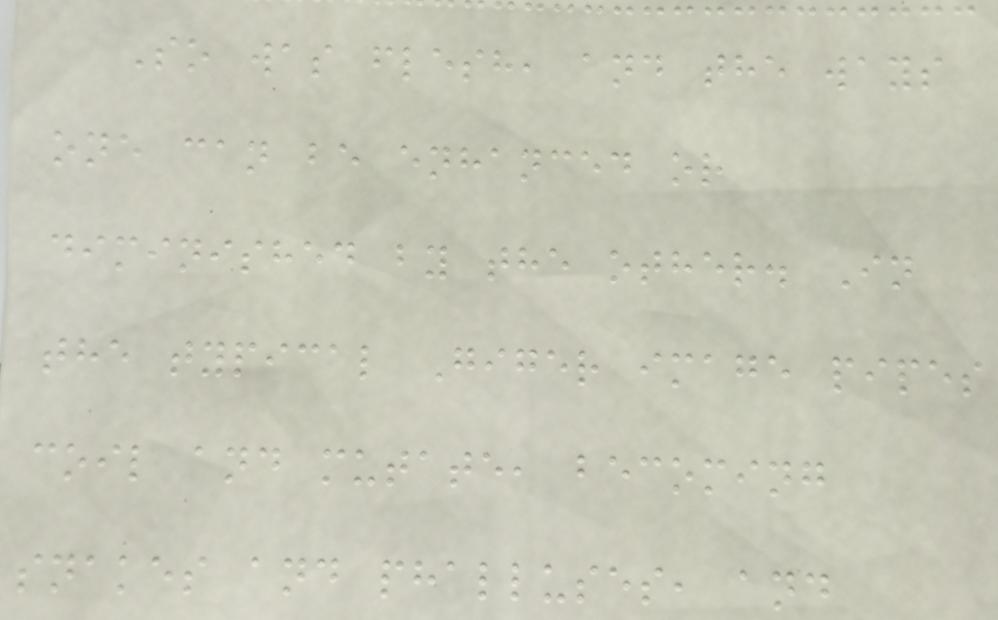So was flesh, and the ways
one can be enhanced or
diminished by the other. In
the typical Giger image pipes
coil and mutate, becoming
snakes and phalluses, and
